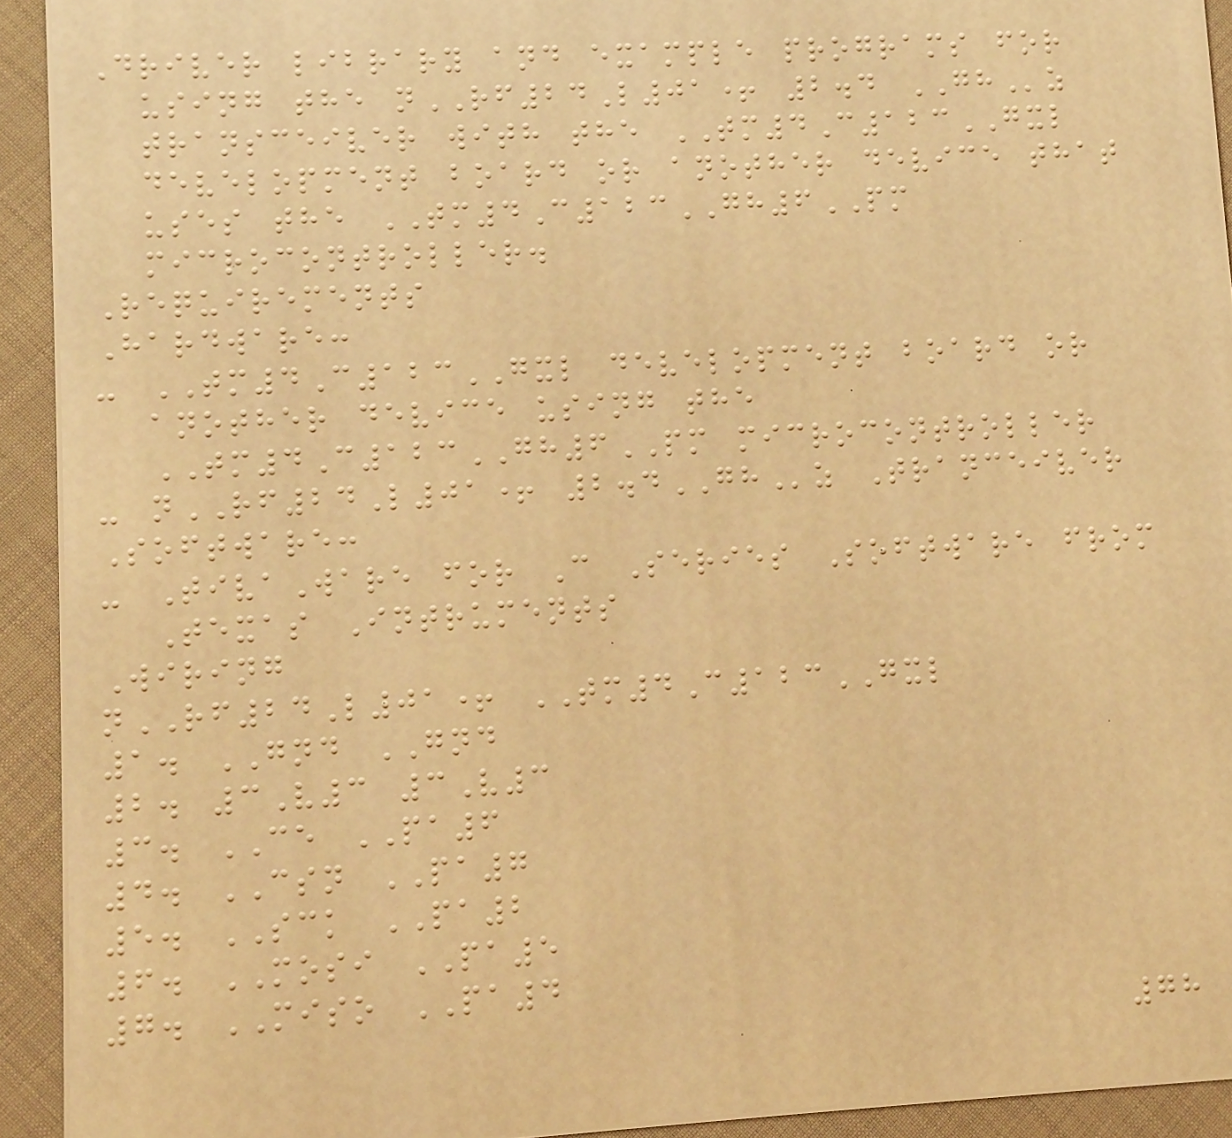Driver library and example programs for
using the nRF24L01+ 2.4 GHz
transceiver with the TM4C123GXL
development board or another device that
uses the TM4C123GH6PM
microcontroller.
Requirements
Hardware:
- TM4C123GXL development board or
another device using the
TM4C123GH6PM microcontroller
- nRF24L01+ 2.4GHz Tranceiver
Software:
- TivaWare for C Series Software from
Texas Intruments
Wiring
nRF24L01+ TM4C123GXL
1. GND GND
2. 3V3 3V3
3. CE PA6
4. CSN PA7
5. SCK PA2
6. MOSI PA5
7. MISO PA4
78
